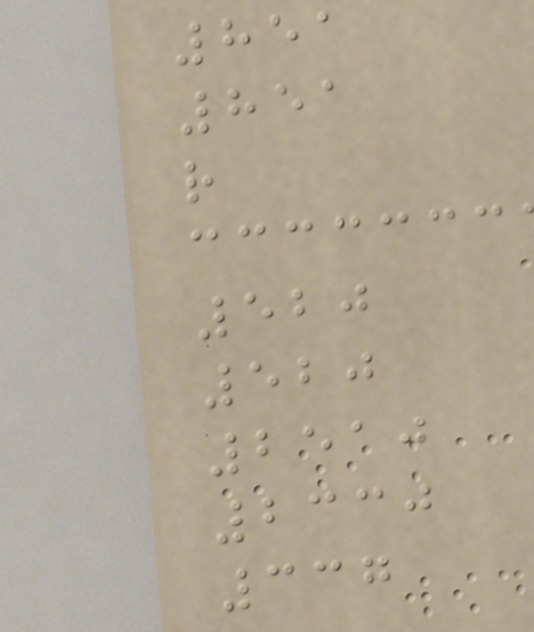851
851
r
520
520
2510
2330
337
